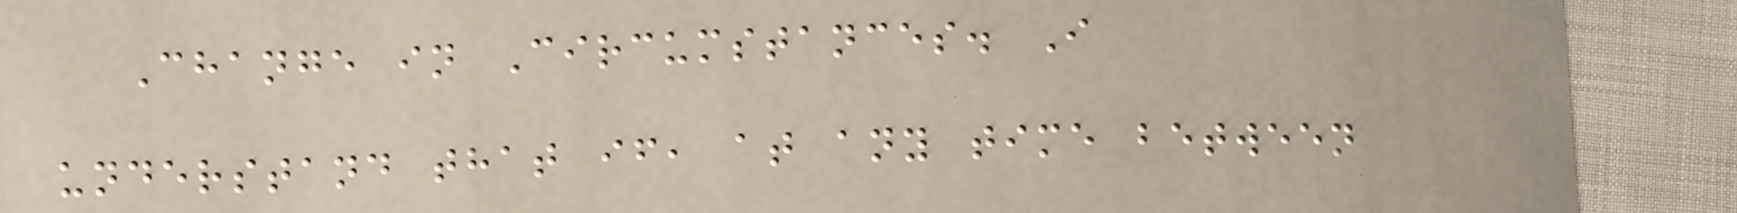Change in Circumstances. I
understand that if, at any time between
